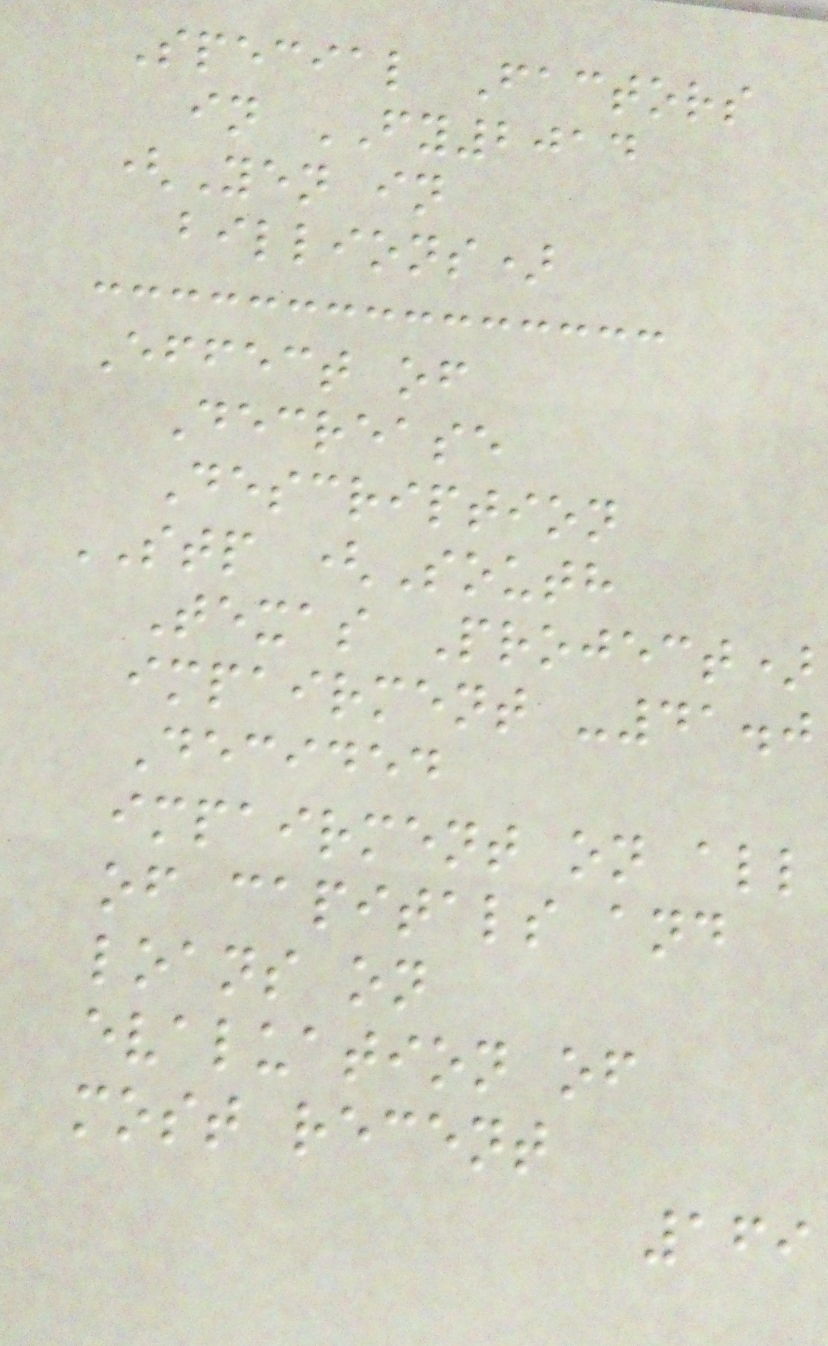Special Factors
in FY2014
(Yen in
billions)
Effect of
Decrease
Description
STP (South
Texas Project)
impairment -41.0
Decided
impairment on all
of capitals and
loans on
evaluation of
most recent
169
